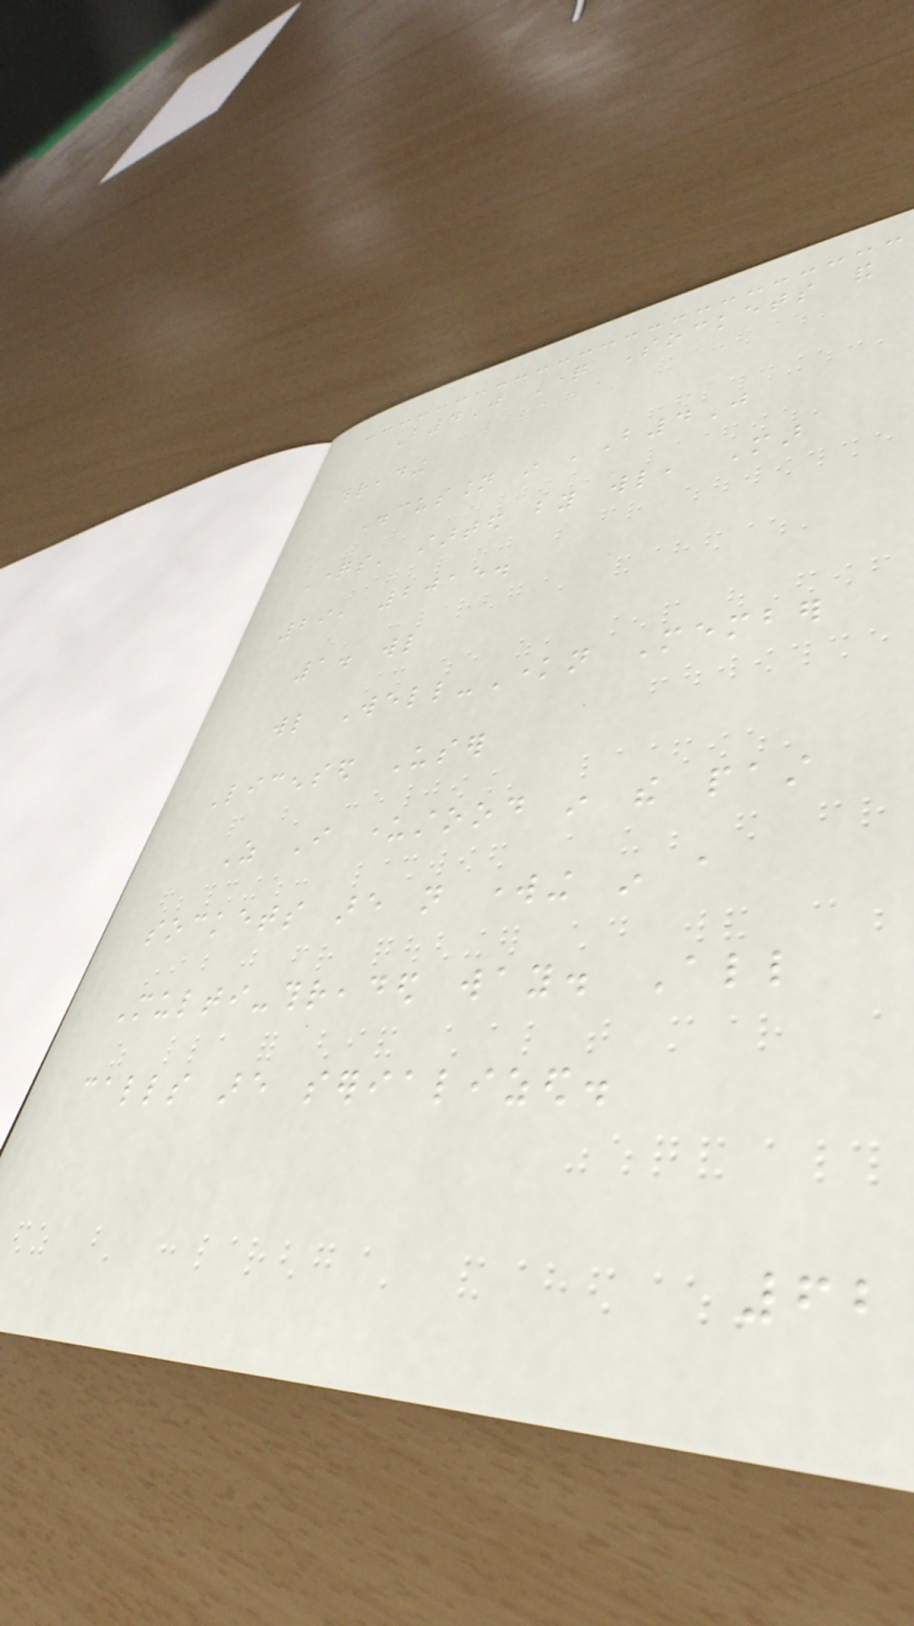B4J Question Sockets and
threading
Discussion in 'B4J
Questions' started by wl, Mar
29, 2015.
1. wl
wl Well-Known Member
Licensed User
As I understood in the past
sockets are not working in a
Multi-threaded way. All
calls are serialized.
62
